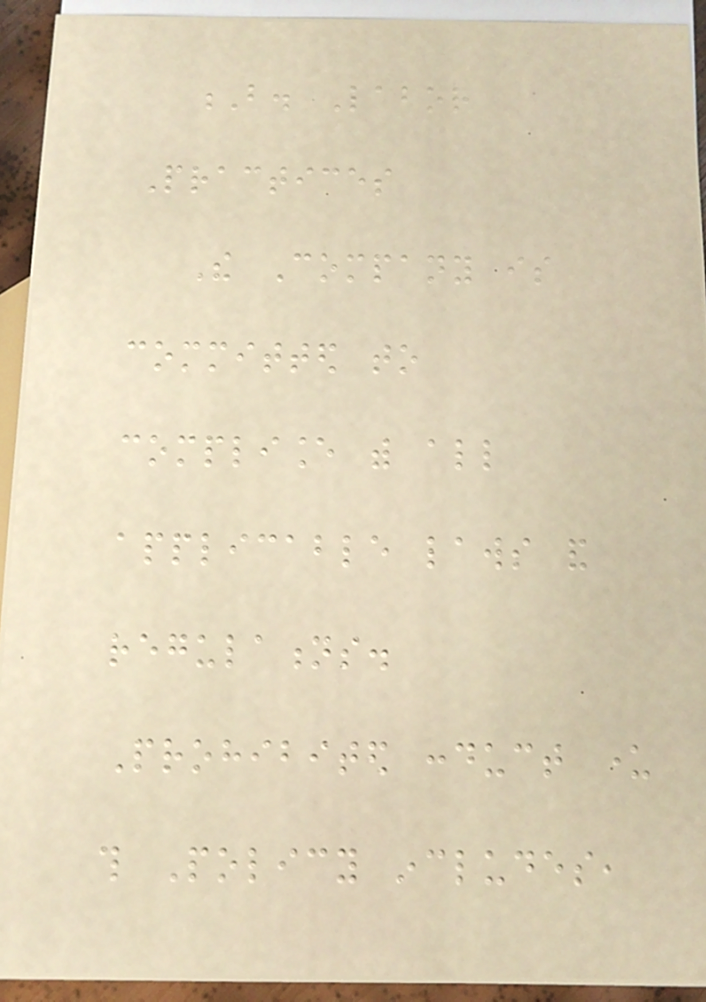B. Labor
Practices
The Company is
committed to
compliance with all
applicable laws and
regulations.
Prohibited conduct under
this Policy includes,
